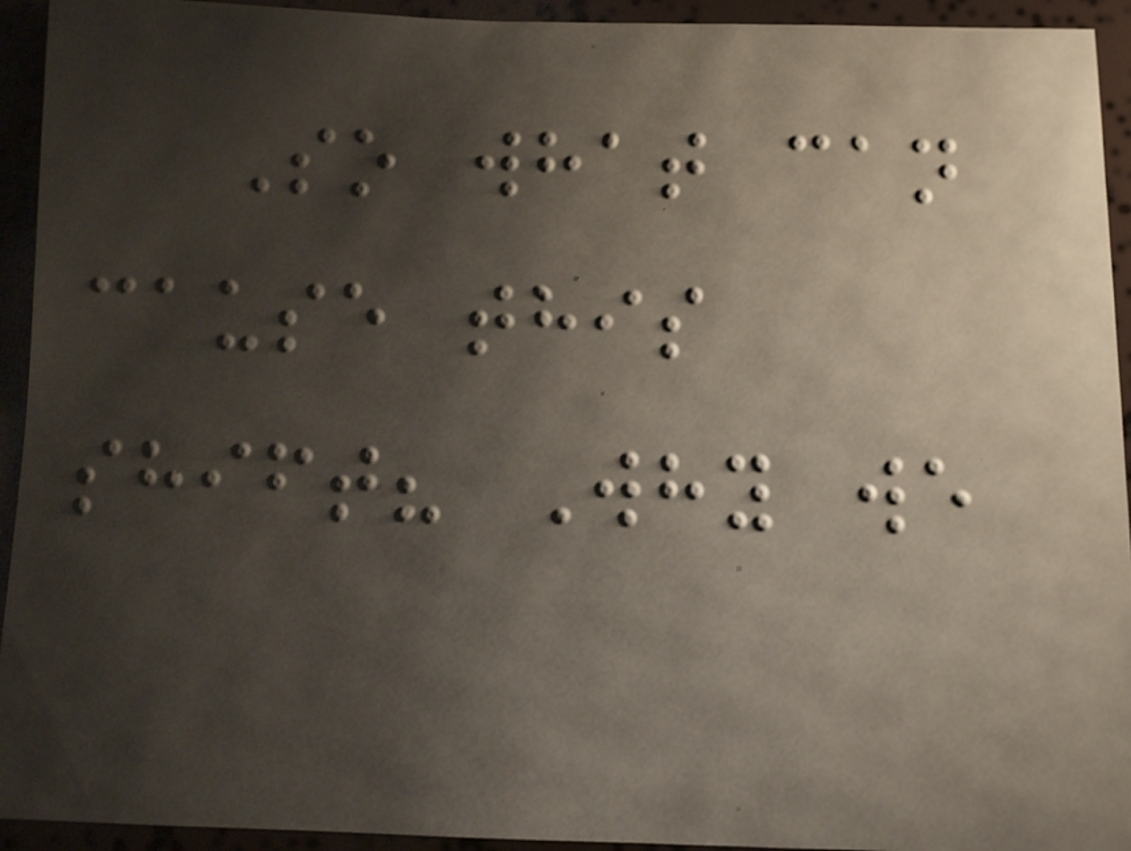So what can
cause this
shift? Why we
